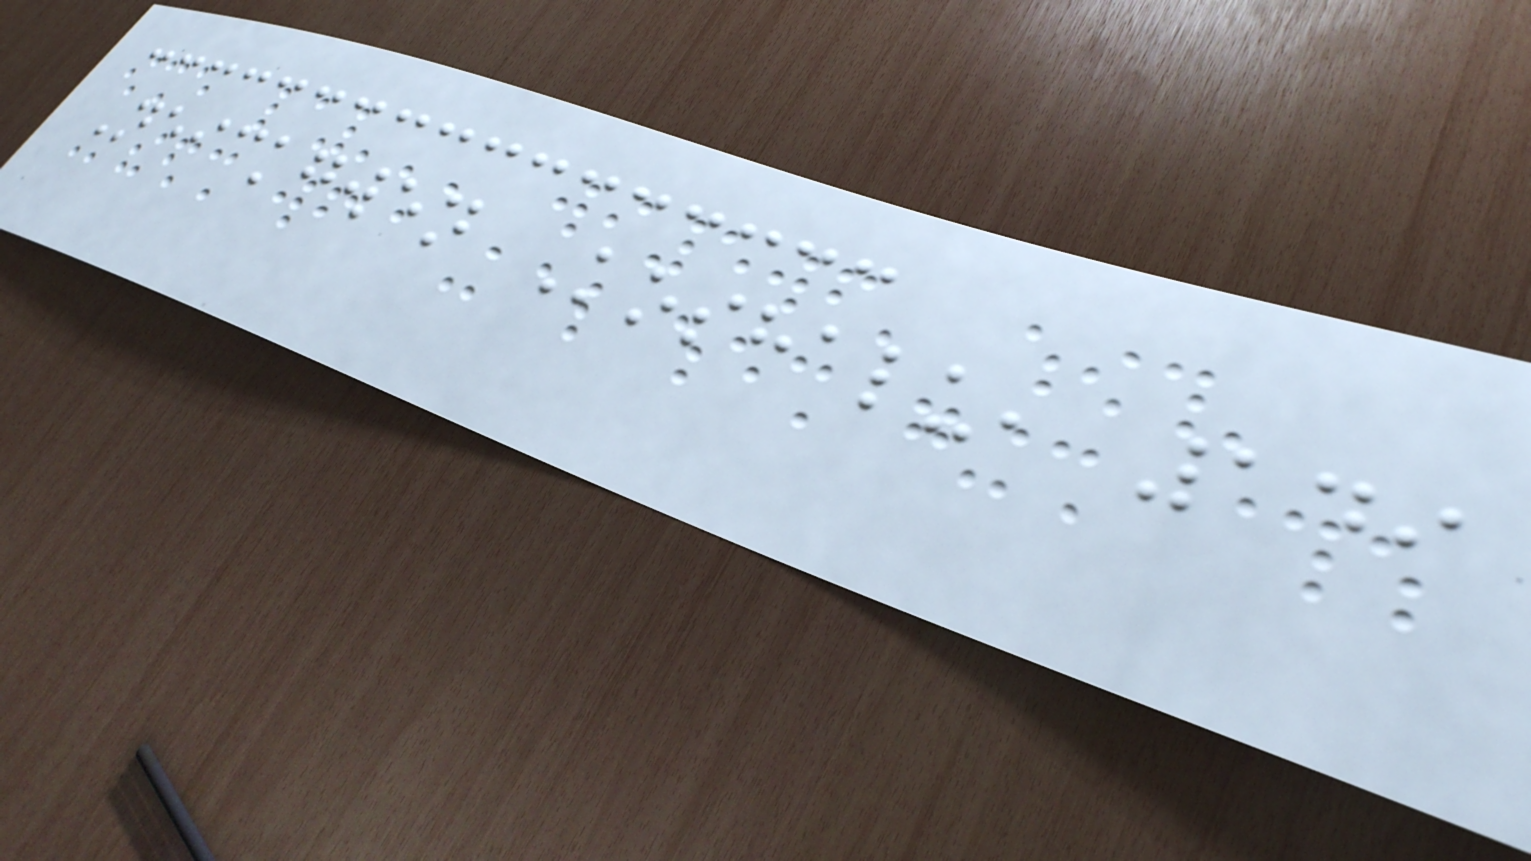Neickgwen Koshalu, 149
